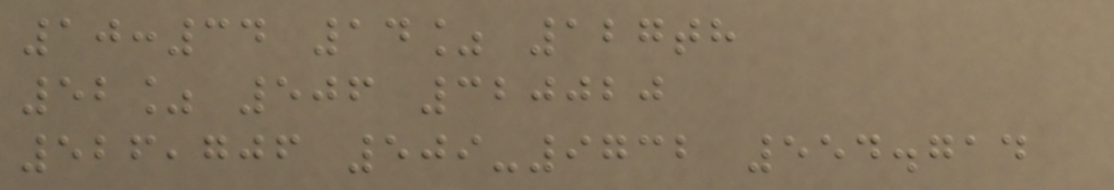10:34 14% 127th
52% 506 320020
526,706 509-9732 554.714
